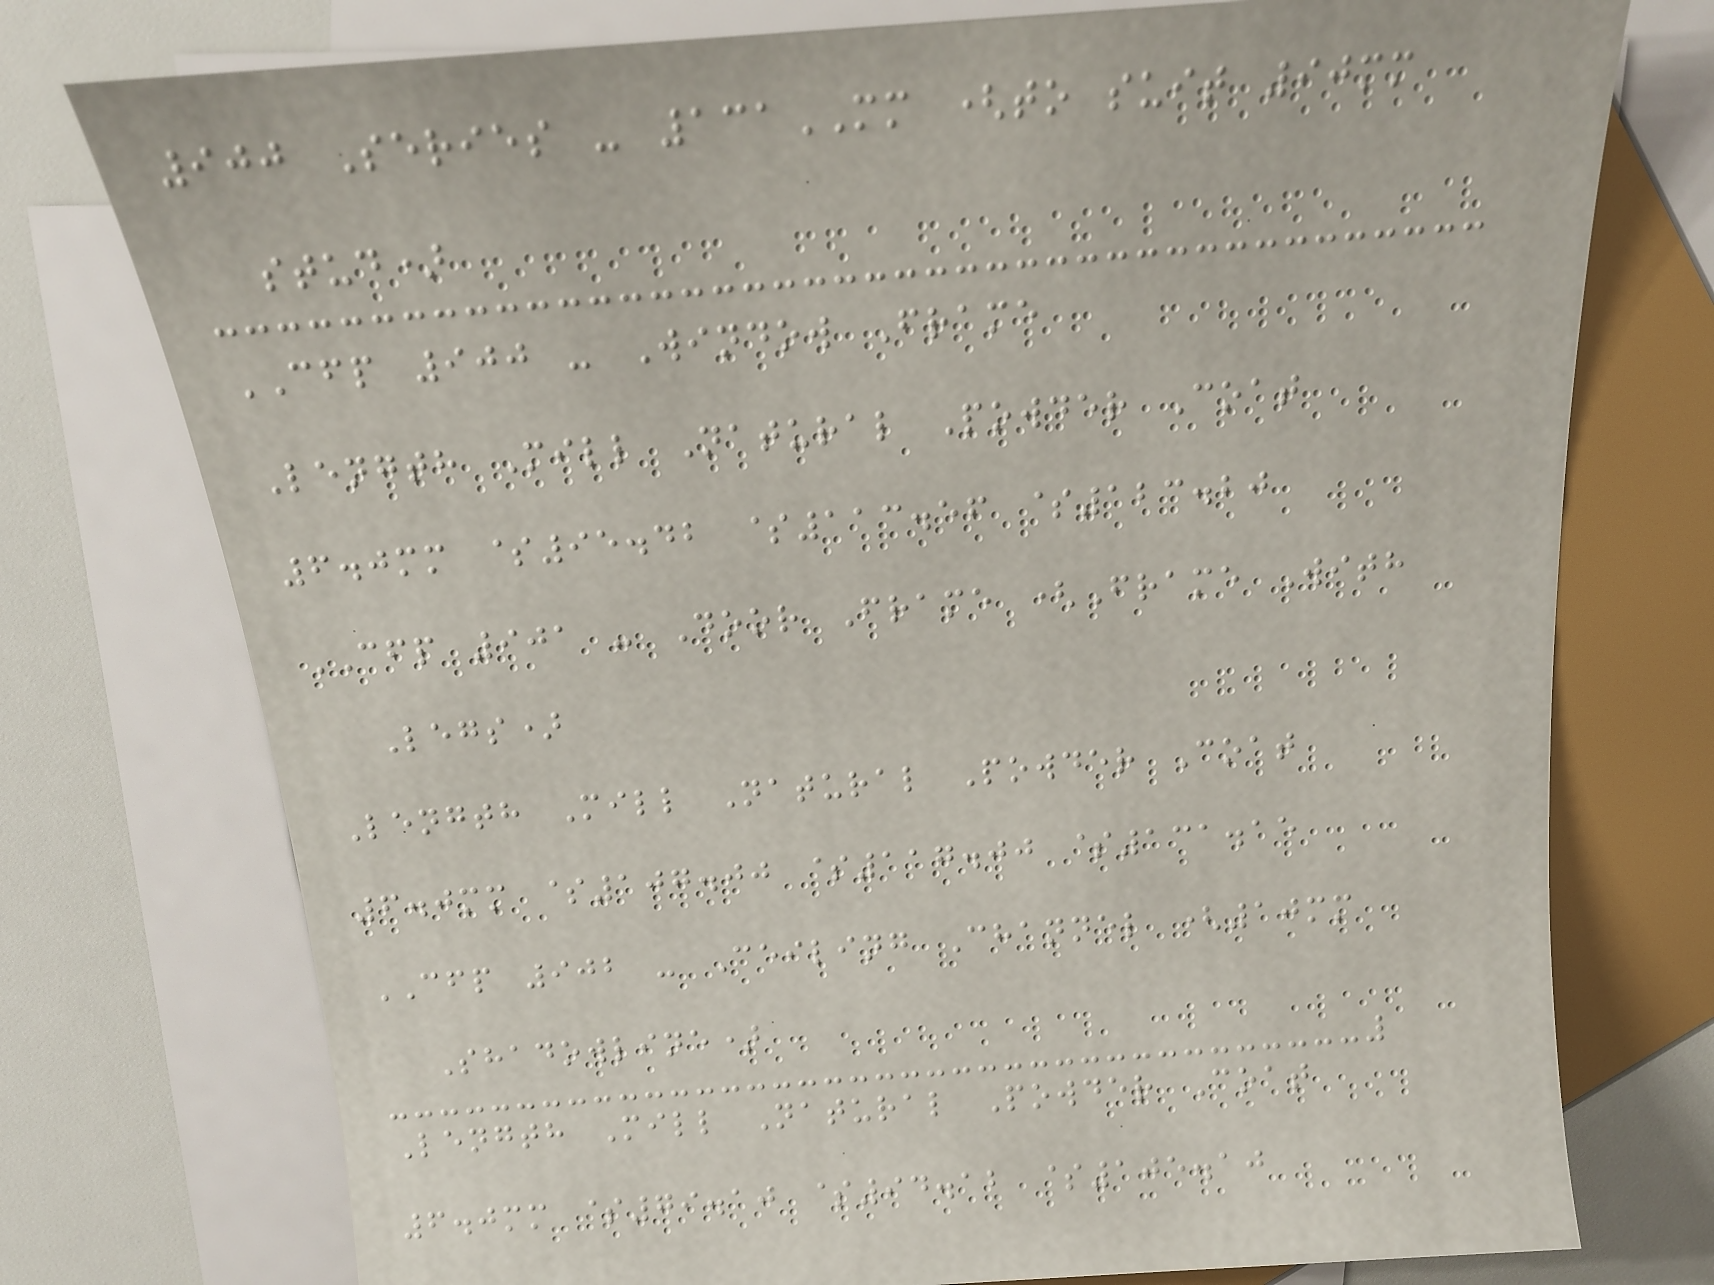900 Series - 131MM (to suit 90mm
stud)
CFP 900 - Window Frame
Length Mill Natural Powder Coat
6.0mm $95.42 $113.56 $123.20
CFP 901 - Door Frame (Frame With
Legs)
Length Mill Natural Powder Coat
6.0mm $107.00 $117.00 $131.15
CFP 902 - Ceiling Channel (10mm
Shadowline)
Length Mill Natural Powder Coat
6.0mm $79.10 $94.12 $105.10
